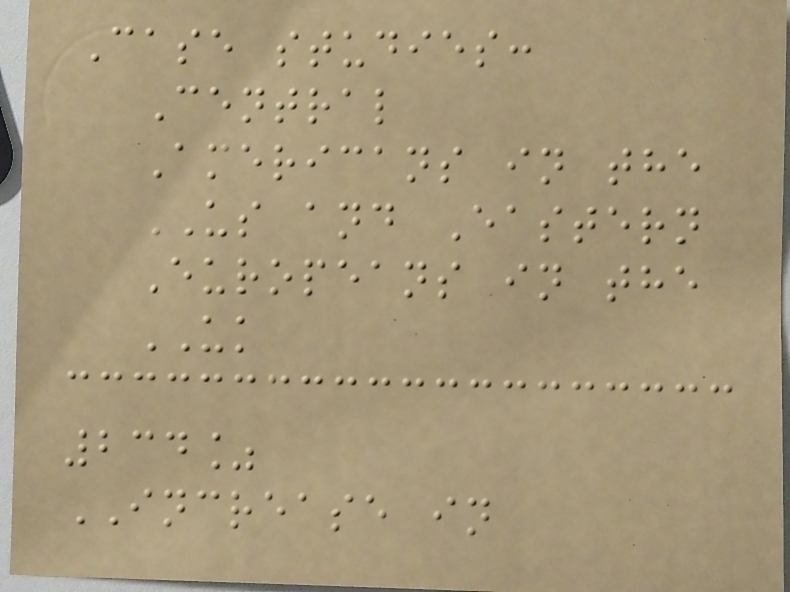Case studies:
Central
Americans in the
US and Eastern
Europeans in the
UK
234%
INCREASE in
